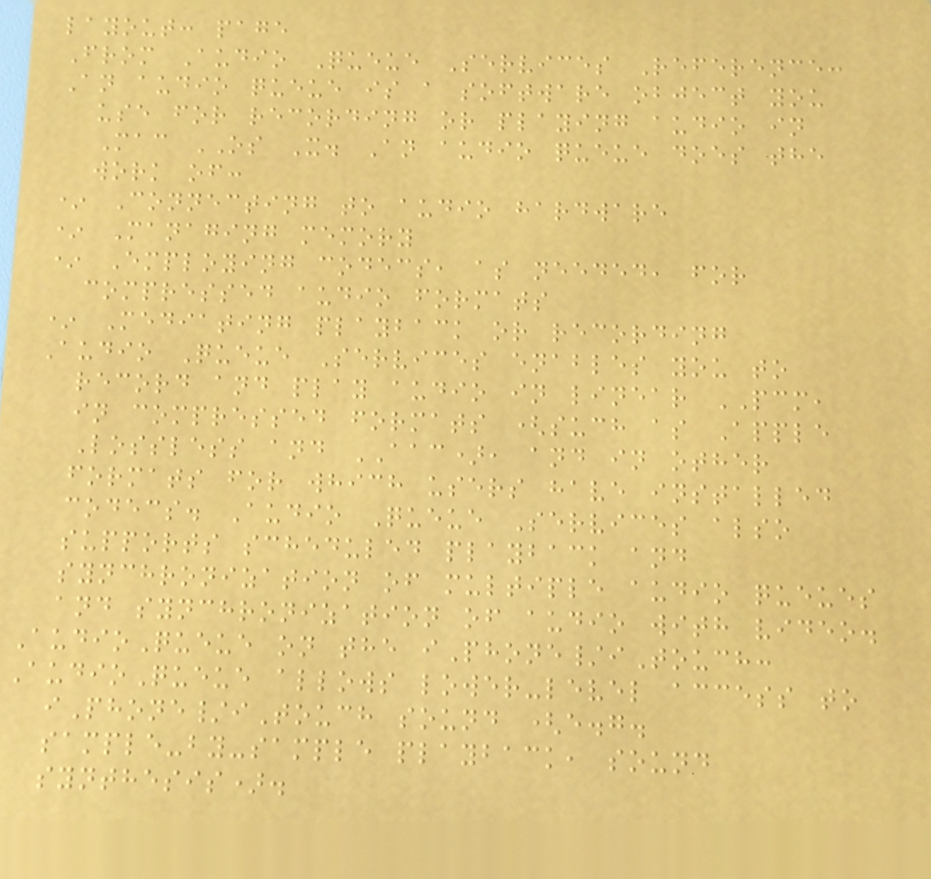layout: page
From Audio Queue Services Reference:
An audio queue is a software object you
use for recording or playing audio in
Mac OS X. An audio queue does the
work of:
* Connecting to audio hardware
* Managing memory
* Employing codecs, as needed, for
compressed audio formats
* Mediating playback or recording
Audio Queue Services enables you to
record and play audio in linear PCM,
in compressed formats (such as Apple
Lossless and AAC), and in other
formats for which users have installed
codecs. Audio Queue Services also
supports scheduled playback and
synchronization of multiple audio queues
and synchronization of audio with video.
AudioQueue on the iPhone/iTouch:
AudioQueue allows lower-level access to
iPhone/iTouch sound (e.g.
sample-by-sample playback, sound
synthesis).
